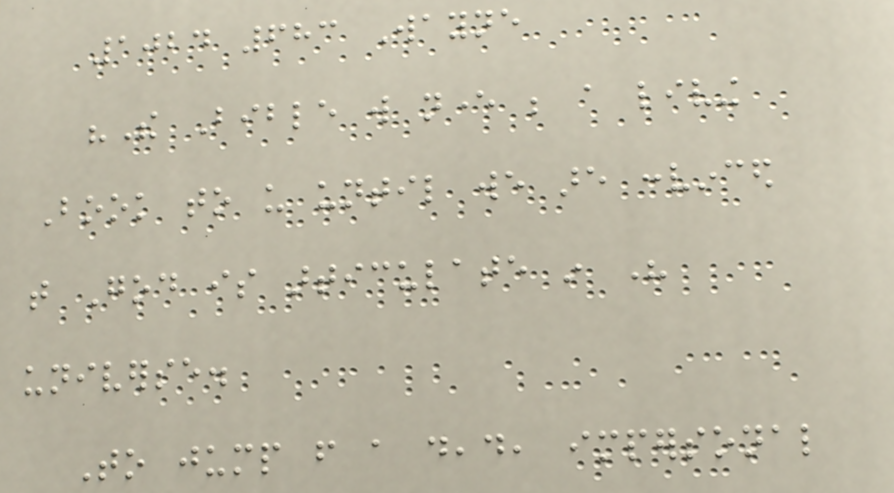1024 683 Wayne
"The Bible will never be a living
Book to us until we are convinced
that God is articulate in His
universe.
To jump from a dead, impersonal
